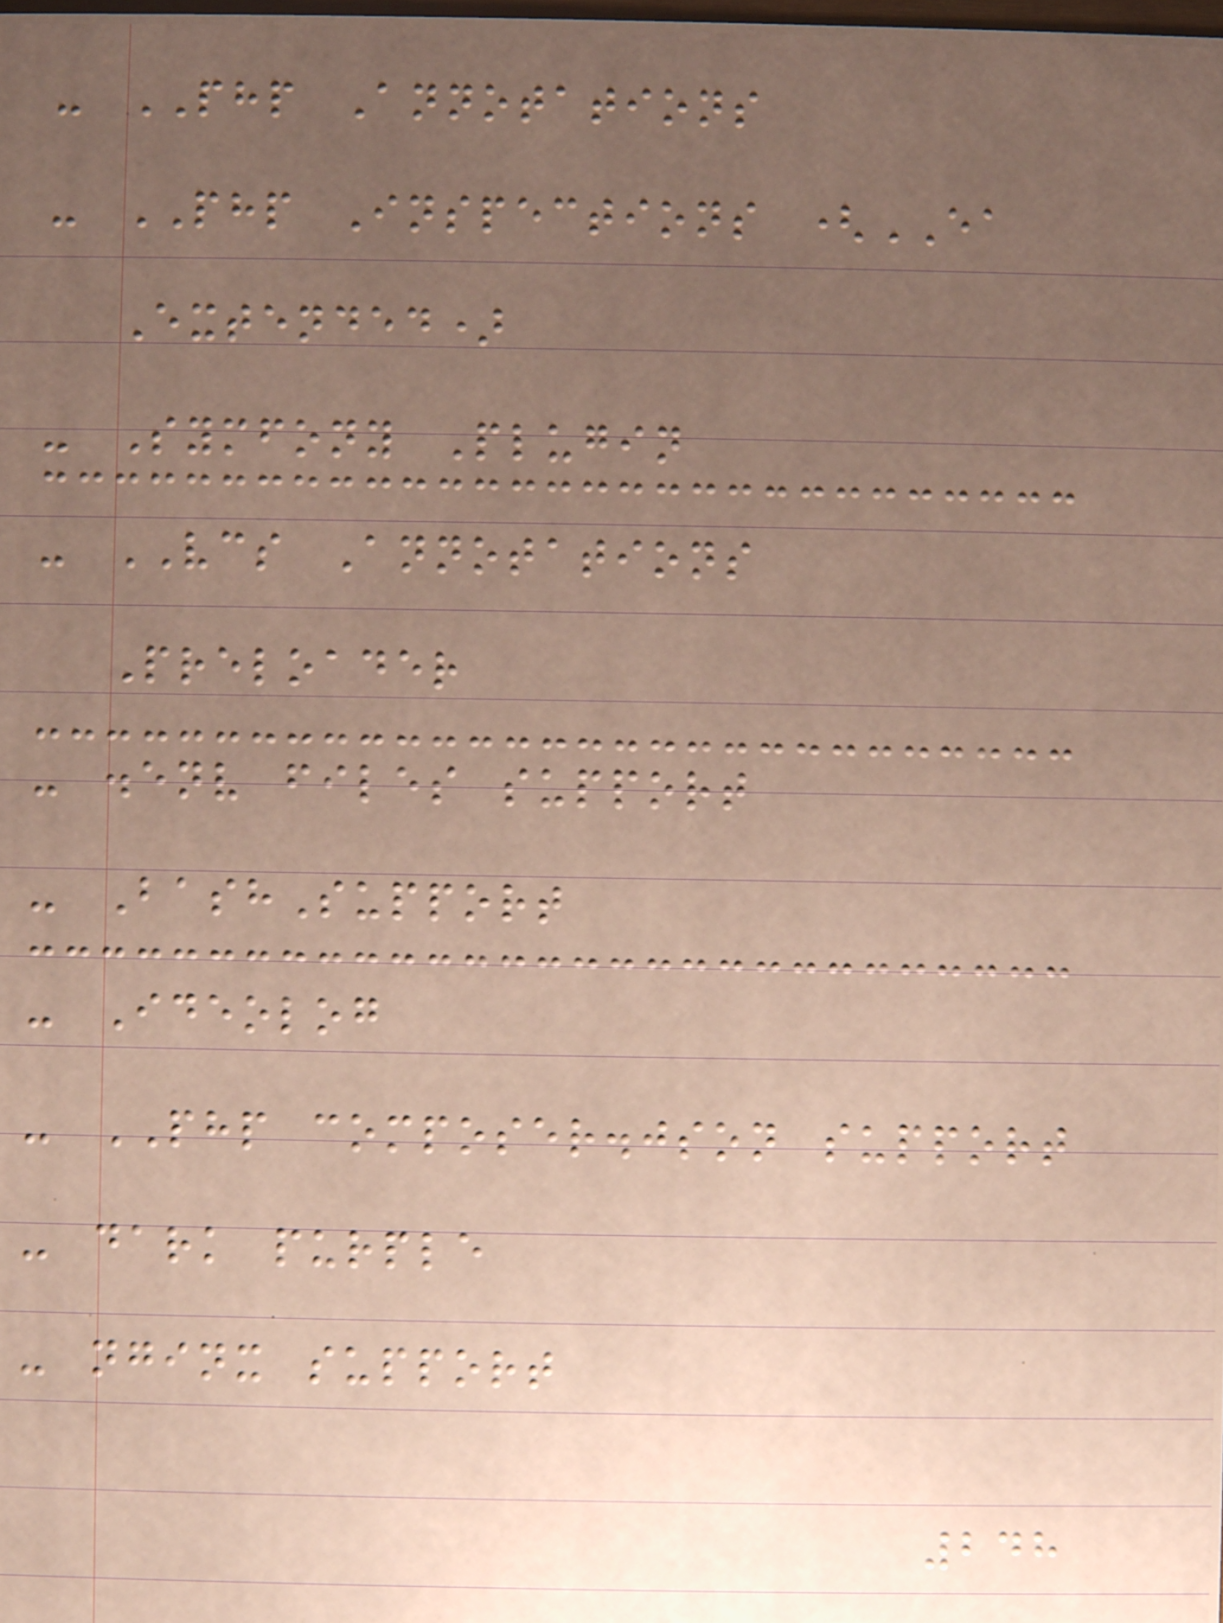- PHP Annotations
- PHP Inspections (EA
Extended)
- Symfony Plugin
- VCS Annotations
Preloader
- .env files support
- BashSupport
- Ideolog
- PHP composer.json support
- dark purple
- nginx support
248
